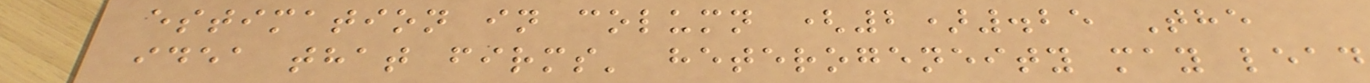estimation in column (2).25 The
idea that firms' heterogeneity may lead
